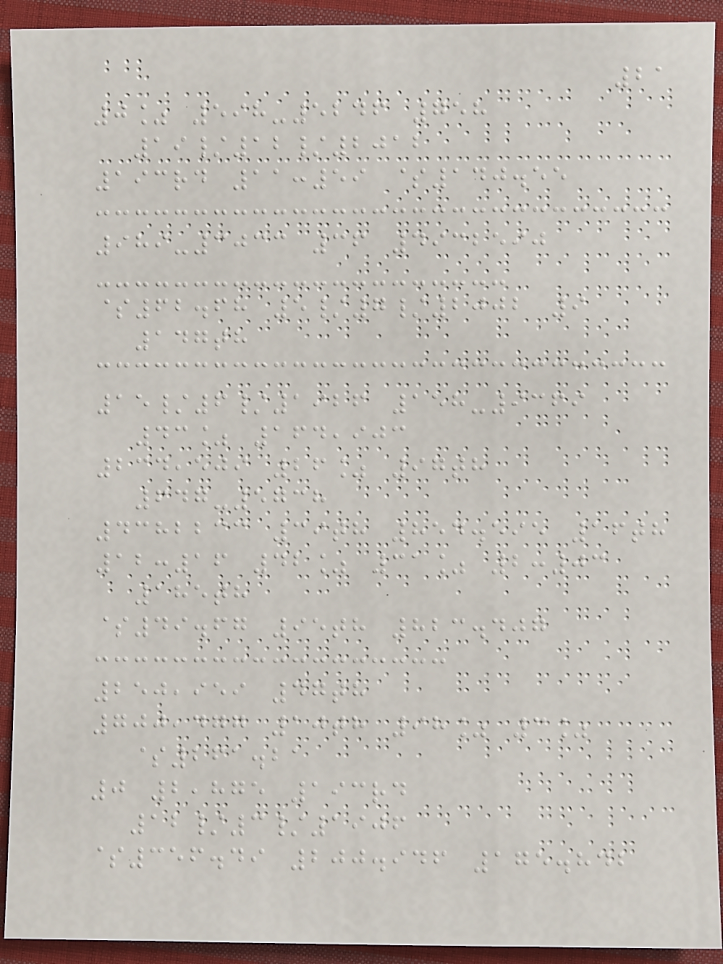21
0% 598-5246 758
19/12/2012
193rd 11:59 $140.55
989-3033 36 4932590
$62.68 5/7/2002 9
147th
15/6/1926 158-9369
43% 164,903
234,509 26% 97th
647-5738
4382233 39th 854.595 16th
12:16 42% 31% 2:03
185th
$49.67 95th 823.407
250,959 47th
700,477 10th 98% 3%
$261.21
0 2,875 193rd
12/3/1906
$356.49 200.946 175.842
